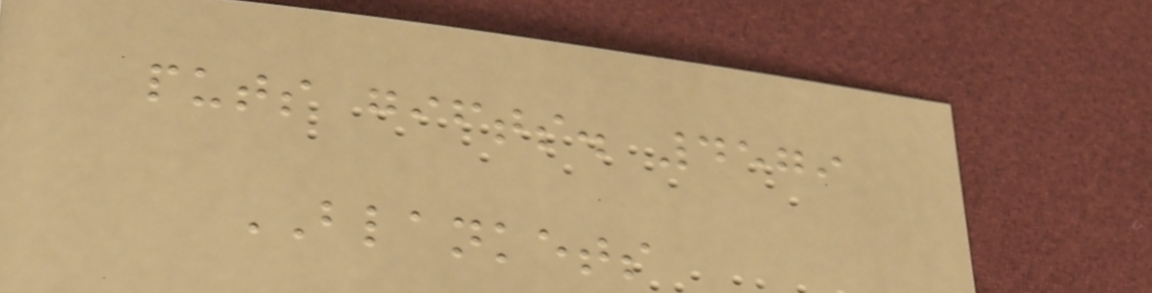puts gifts. 4579
BLANKETS
